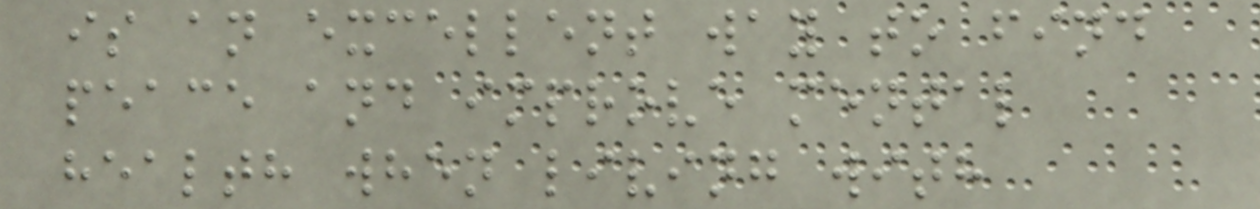is an excellent way to find
peace and improve mental
health when living with
